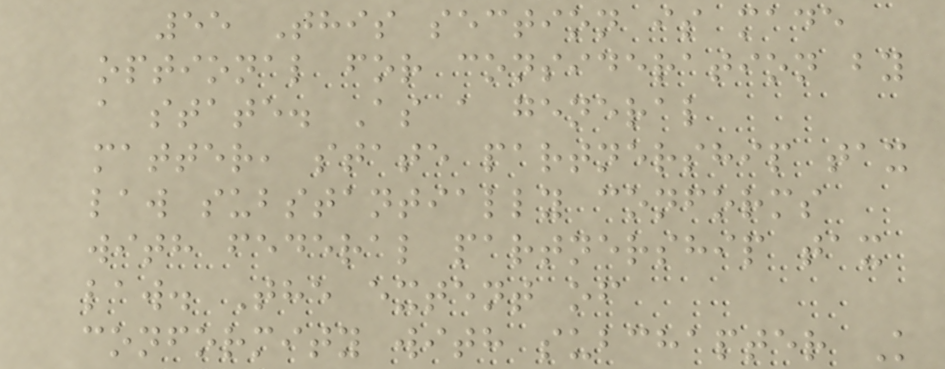55 This section is made
optional for consideration by
a state. As a general
matter, state partnership tax
law substantially conforms
with federal partnership tax
law. The extent of
conformity with subchapter K
